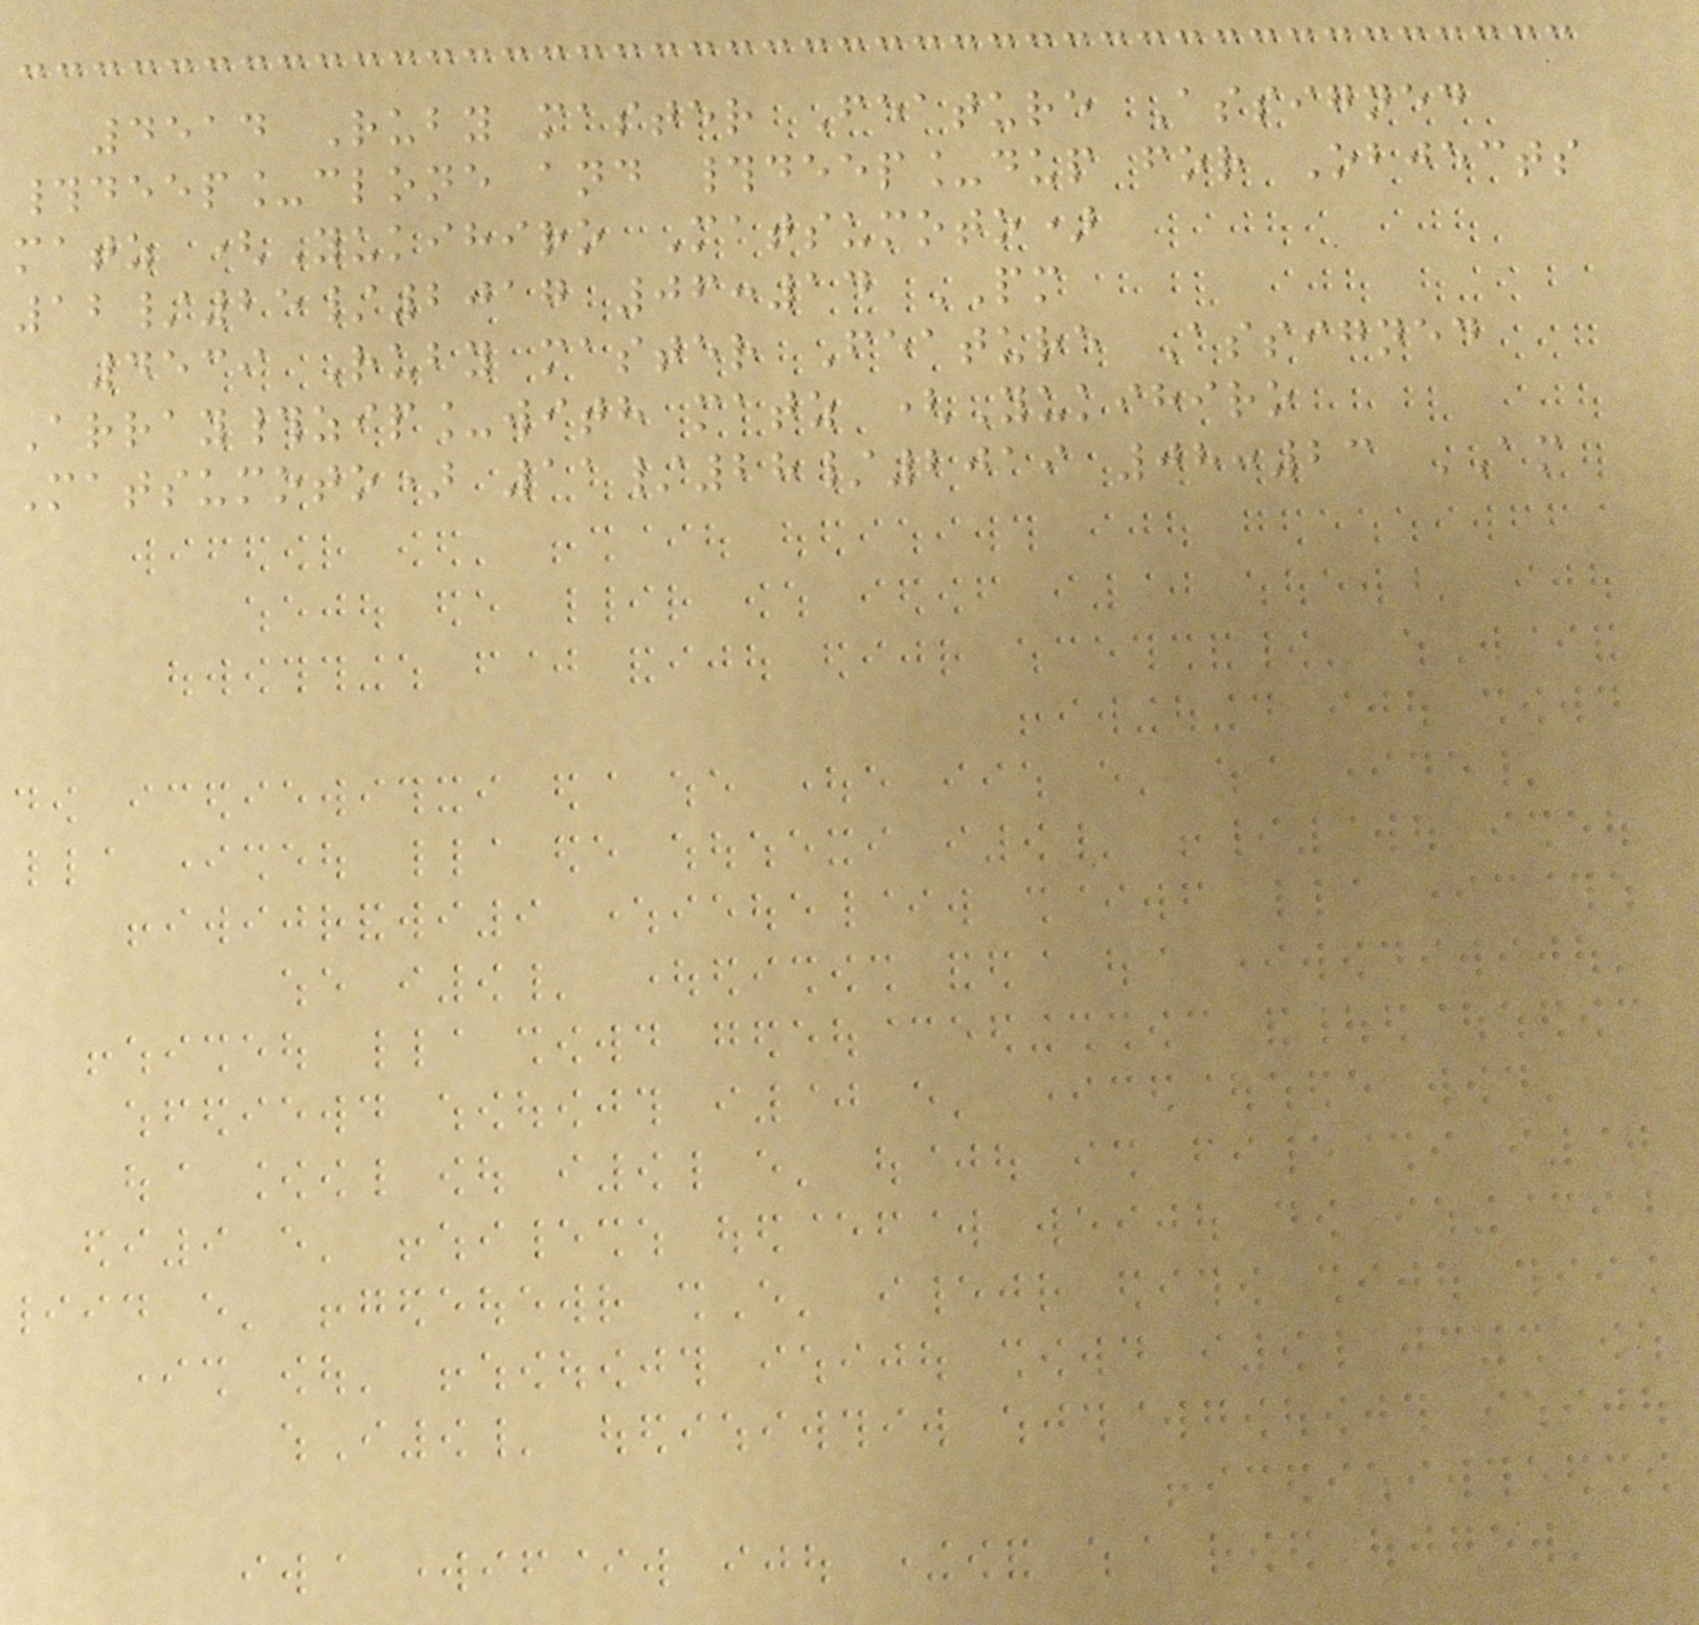4514 Ruby master Feature Assigned
#deep_clone and #deep_dup for Objects
matz (Yukihiro Matsumoto)
12/25/2017 06:14 PM
4539 Ruby master Feature Assigned
Array#zip_with matz (Yukihiro
Matsumoto) 11/28/2019 08:23 AM
